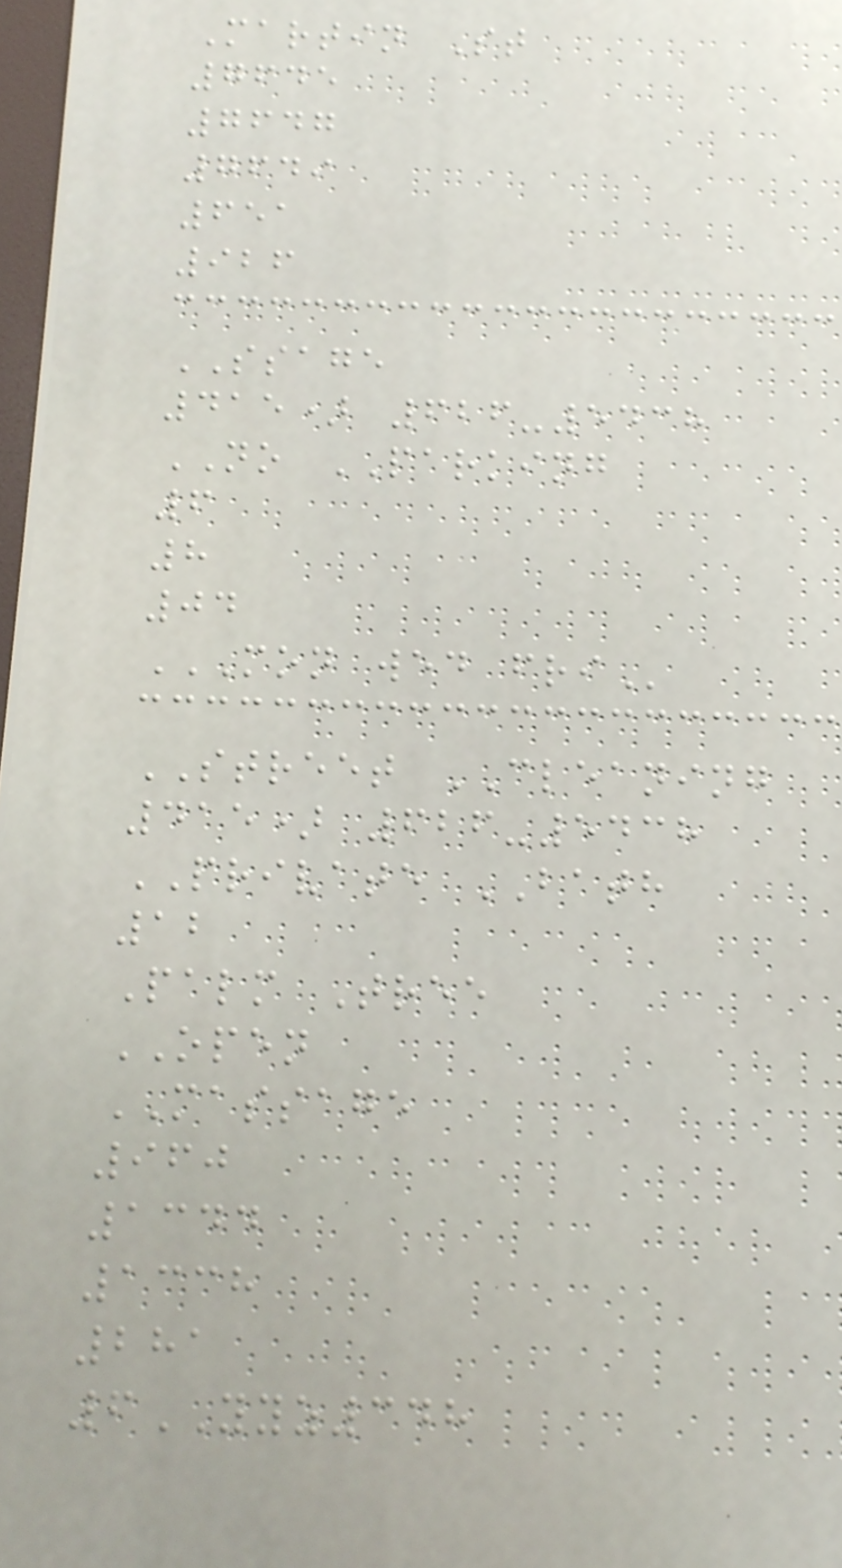Martin St
7645
7647
7649
651
926
SSAGE
415) 626-5438
NO PARKING
6
8
04
MON WED FRI
STREET CLEANING
415) 626-5438
PRIVATE BATH
12
Palm Tree
OPEN
MASSAGE
960
1344
1338
281
6YYZ348
